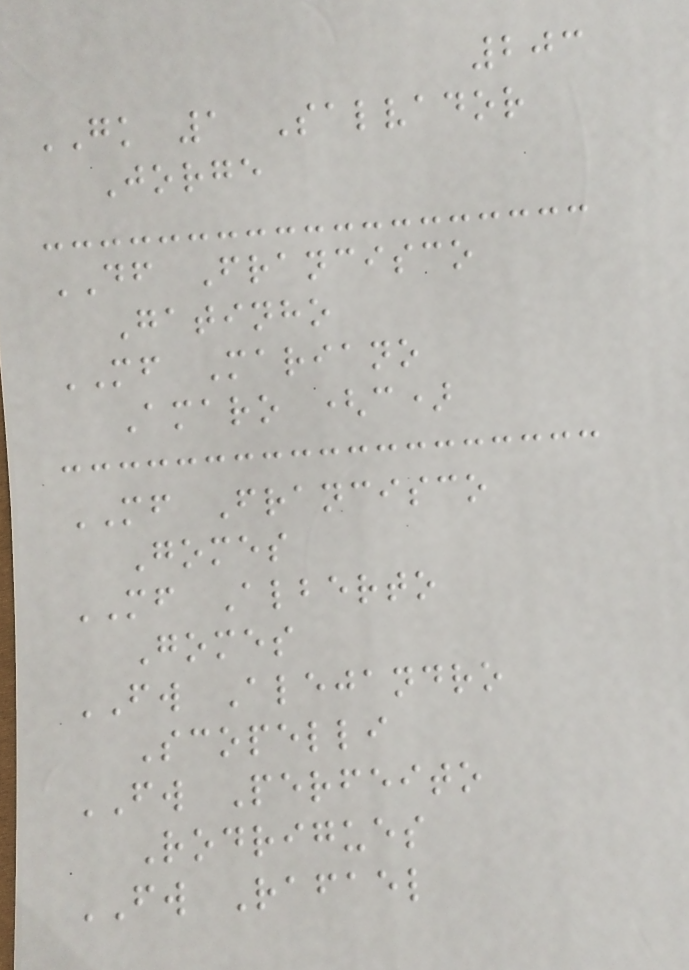203
GK 1 Salvador
Jorge
DF Francisco
Gatinho
MF Mariano
Amaro (c)
MF Francisco
Gomes
MF Alberto
Gomes
FW Alejandro
Scopelli
FW Perfeito
Rodrigues
FW Rafael
